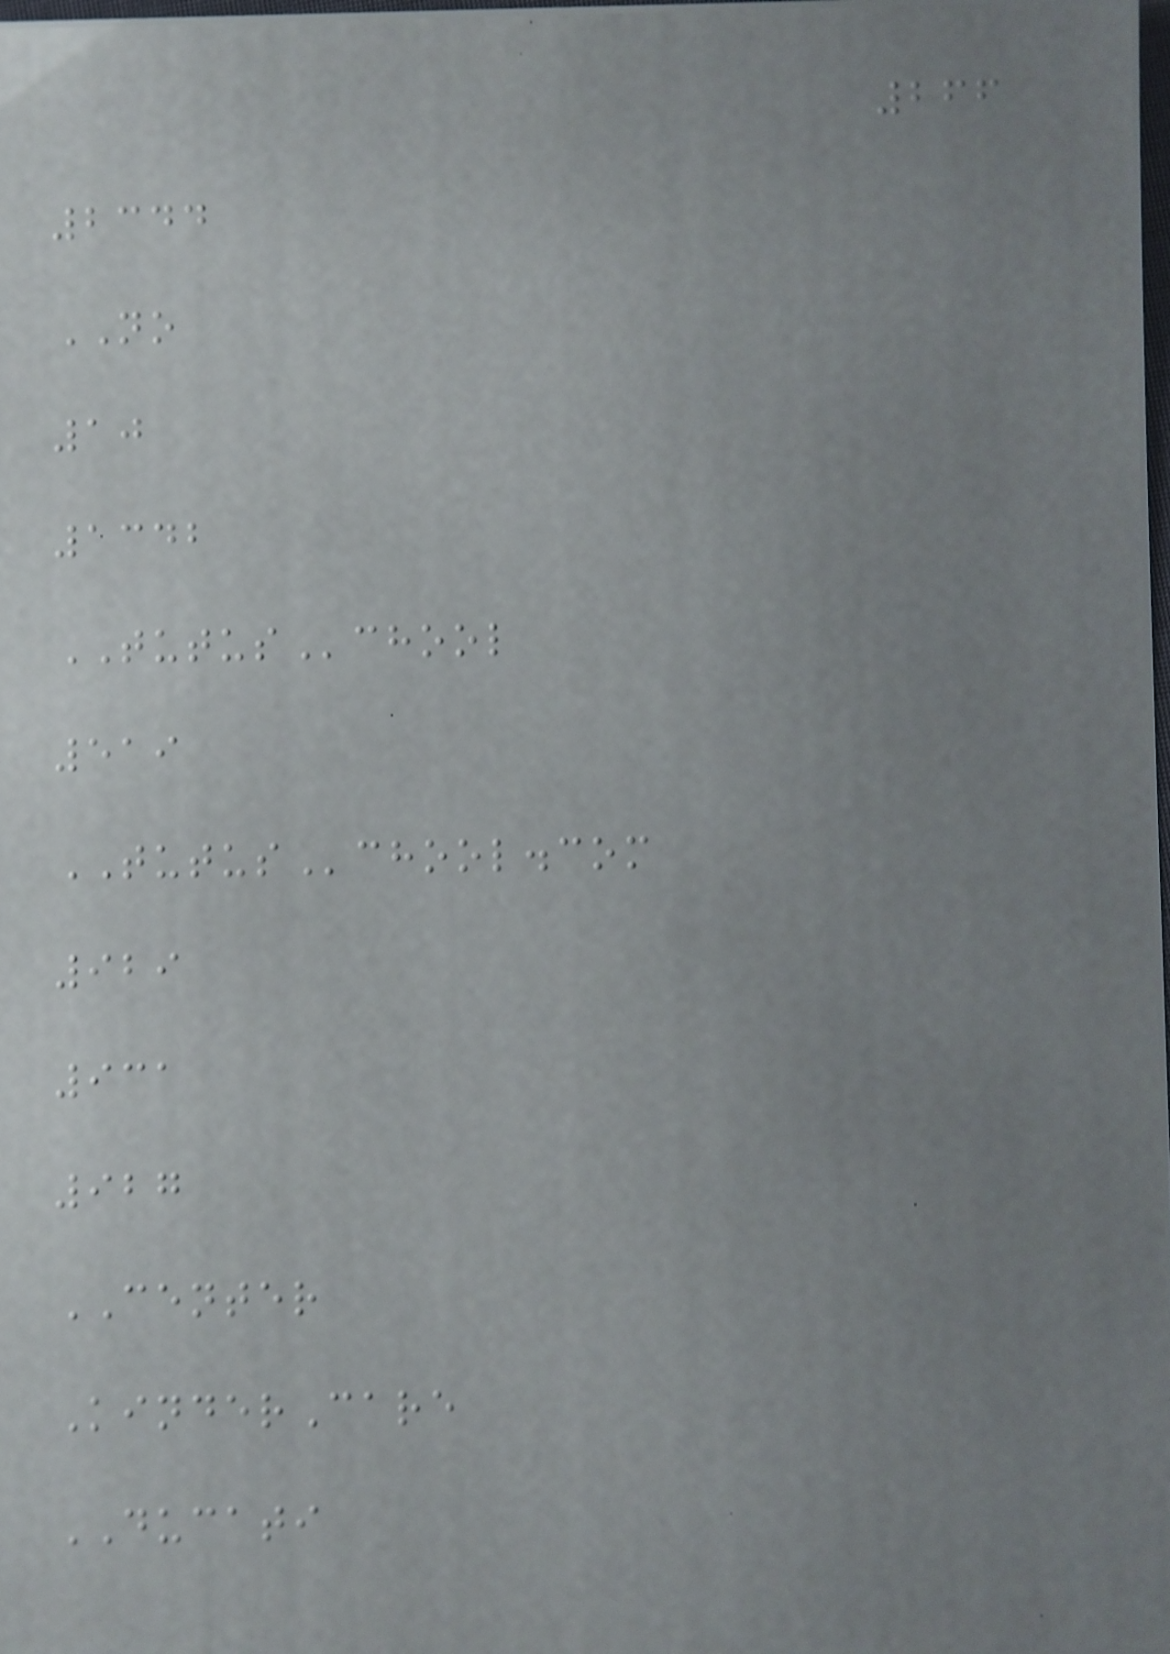266
2344
NO
10
1342
TUTUSchool
519
TUTUSchool.com
929
931
927
CENTER
KinderCare
DUCATI
